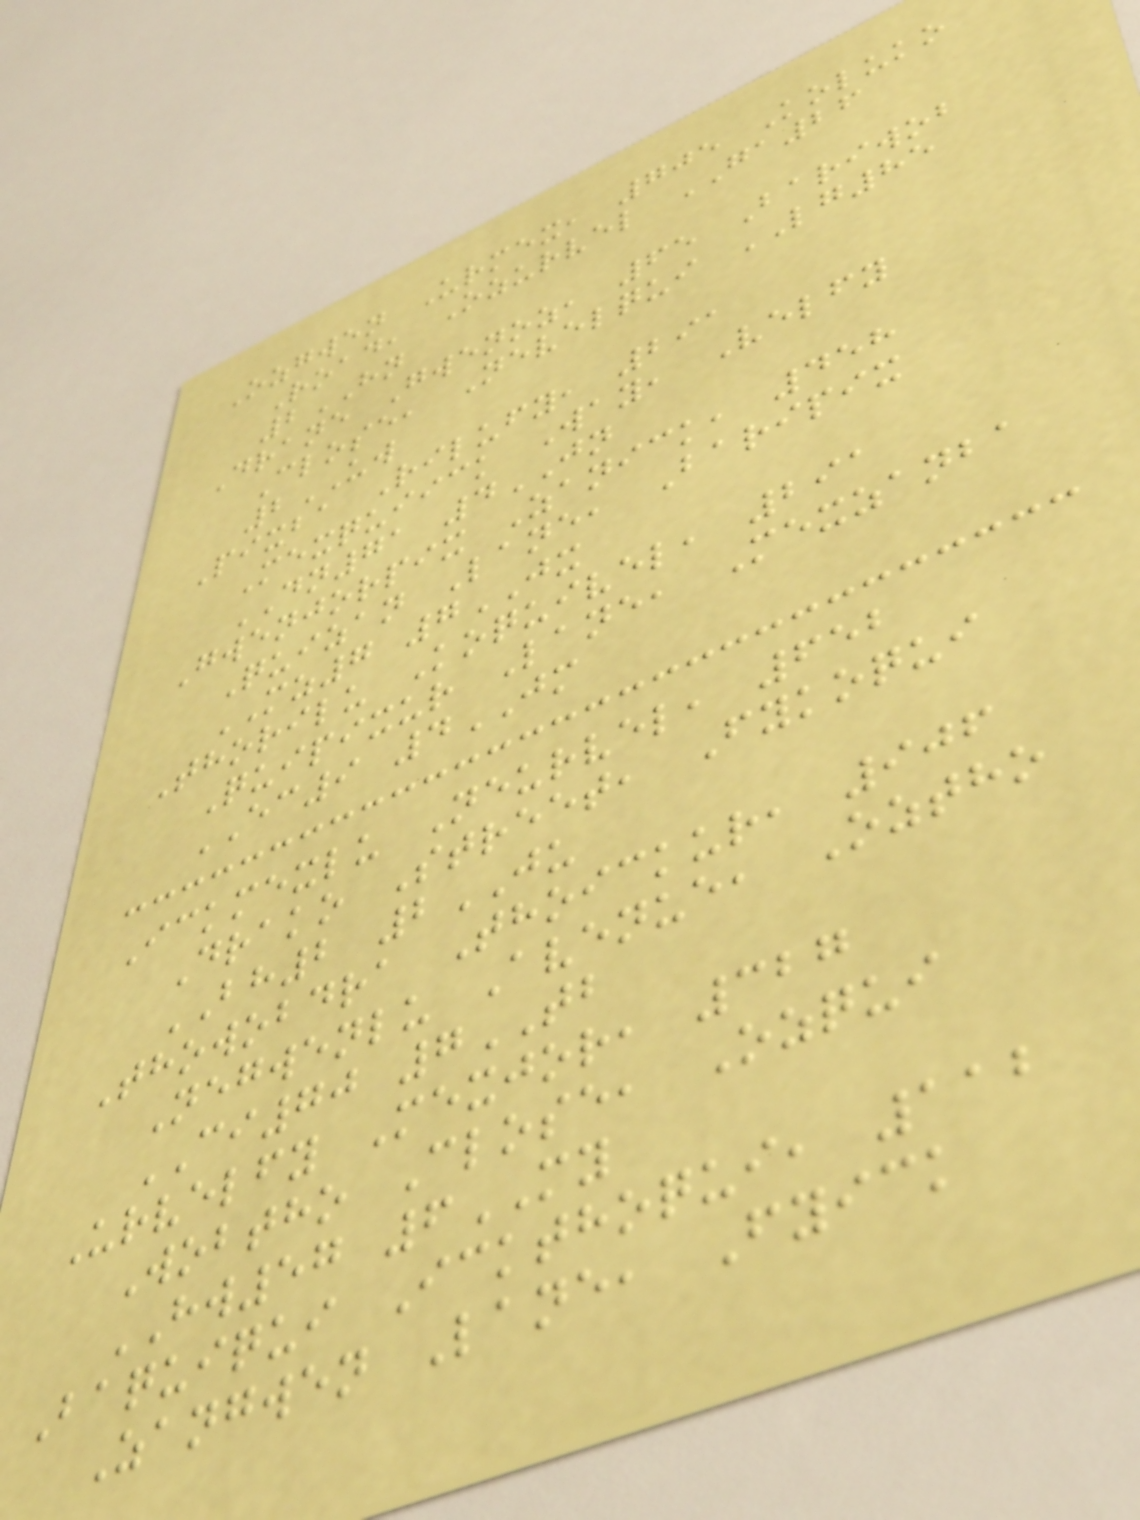Ozgwen Urmex, 705 Koluko
Road, Ozurvel GA26
2HN
Drane Gwenoz, 65 Bariwob
Close, Nevelqui LG85
2UW
Pixba Rilufy, 291
Mexquiick Way, Velfy
DN71 4JN
Gwenjorpix Zanick, 458
Quizan Lane, Baripix
MZ7 7JX
Thorilu Koquivel, 291
Quipixur Lane, Mexzanba
EC9 4JM
Ickmexlu Neurvel, 652
Drako Street, Fykoqui
BH2 2JU
Thowobdra Thoickur, 906
Negwenlu Avenue, Oztho
CI70 7TB
Urvelfy Mexjor, 327
Wobtho Close, Ozqui
HW57 6MY
Baquiqui Ickthoqui, 112
Zangwen Lane, Fyick
